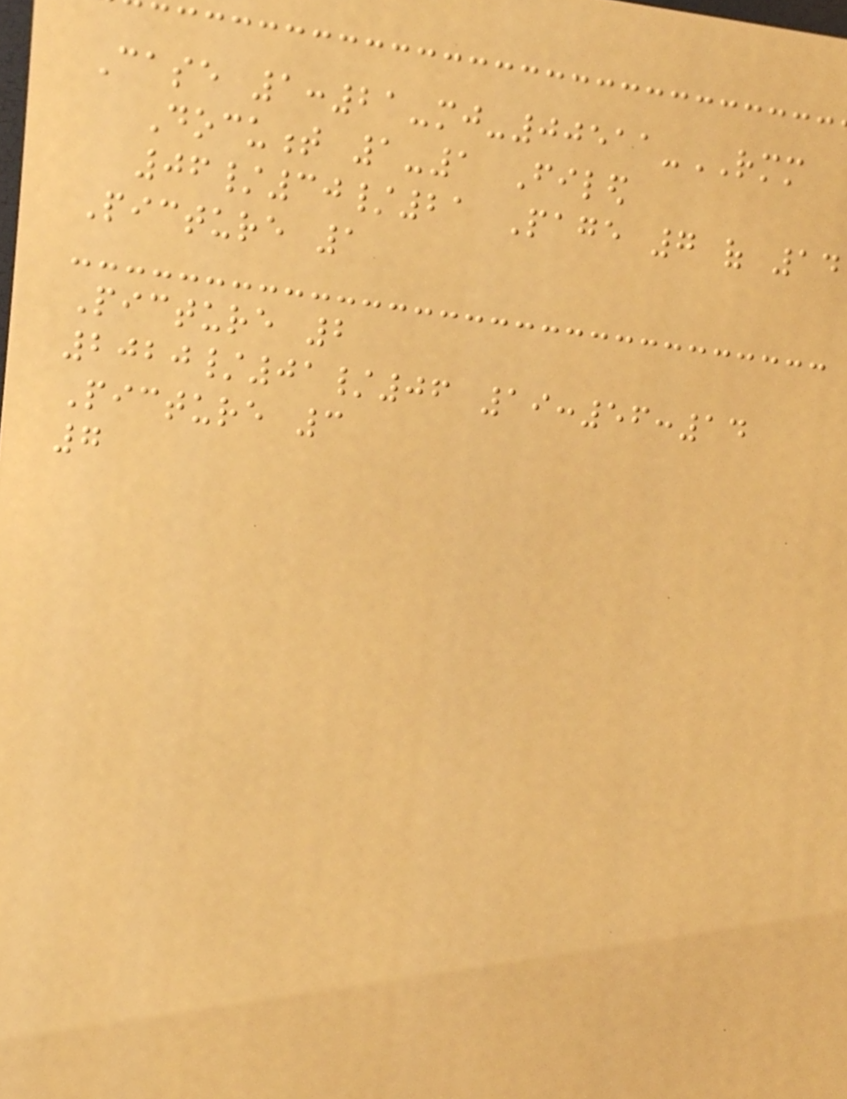Case 1:21-mj-00511-RMM
Document 1-1 Filed
06/30/21 Page 7 of 14
Picture 1
Picture 2
2020/01/06 19:56:14
Picture 3
7
